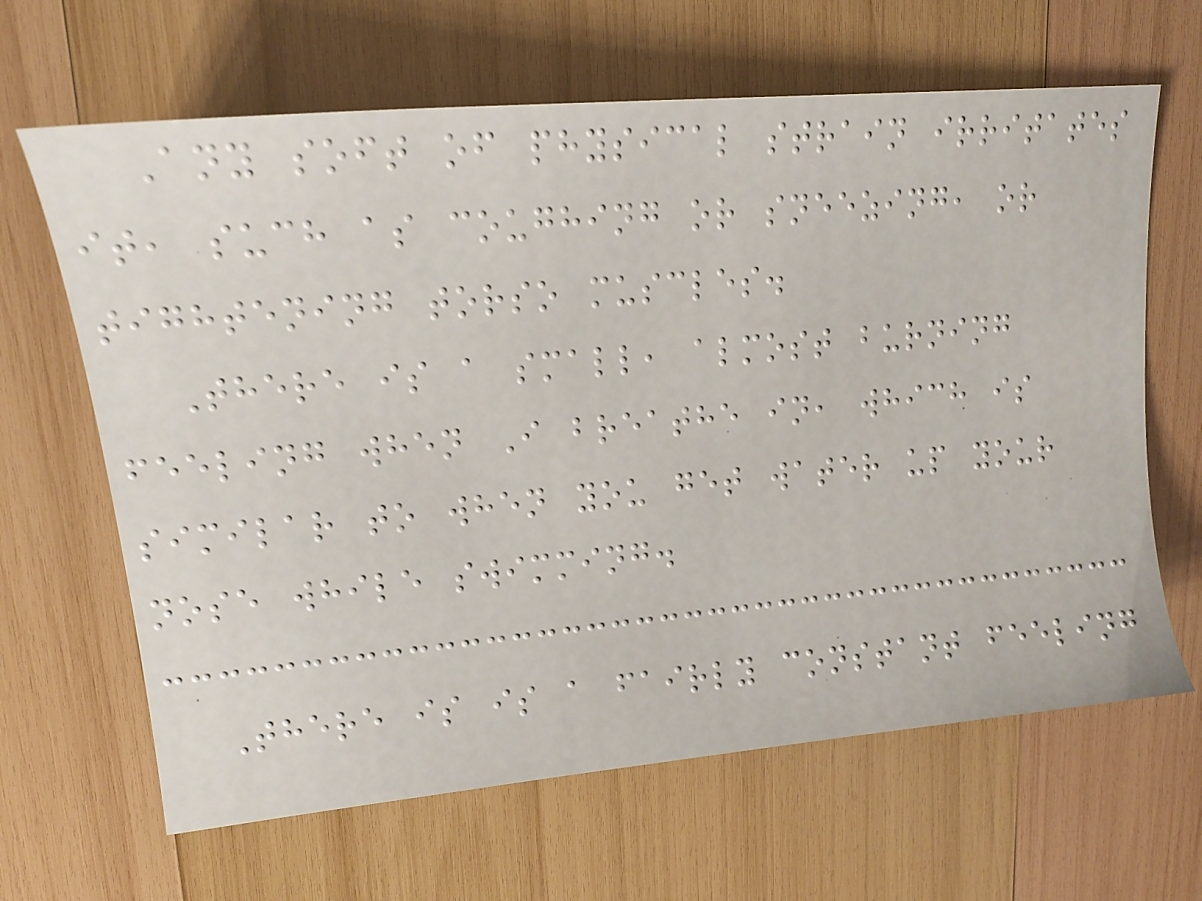Any soft of physical strain irritates
it, such as coughing or sneezing, or
tightening torso muscles.
There is a small, almost burning
feeling when I breathe in, which is
similar to when you get water up your
nose while swimming.
There is is a fairly constant feeling
